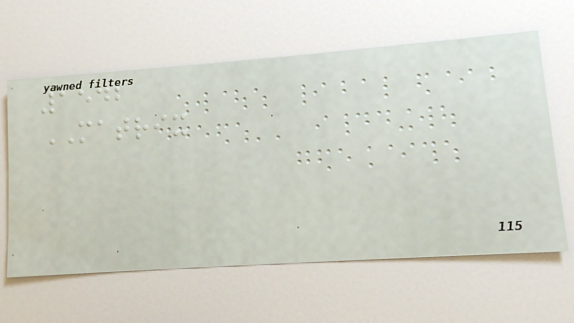1542
MATRIX
